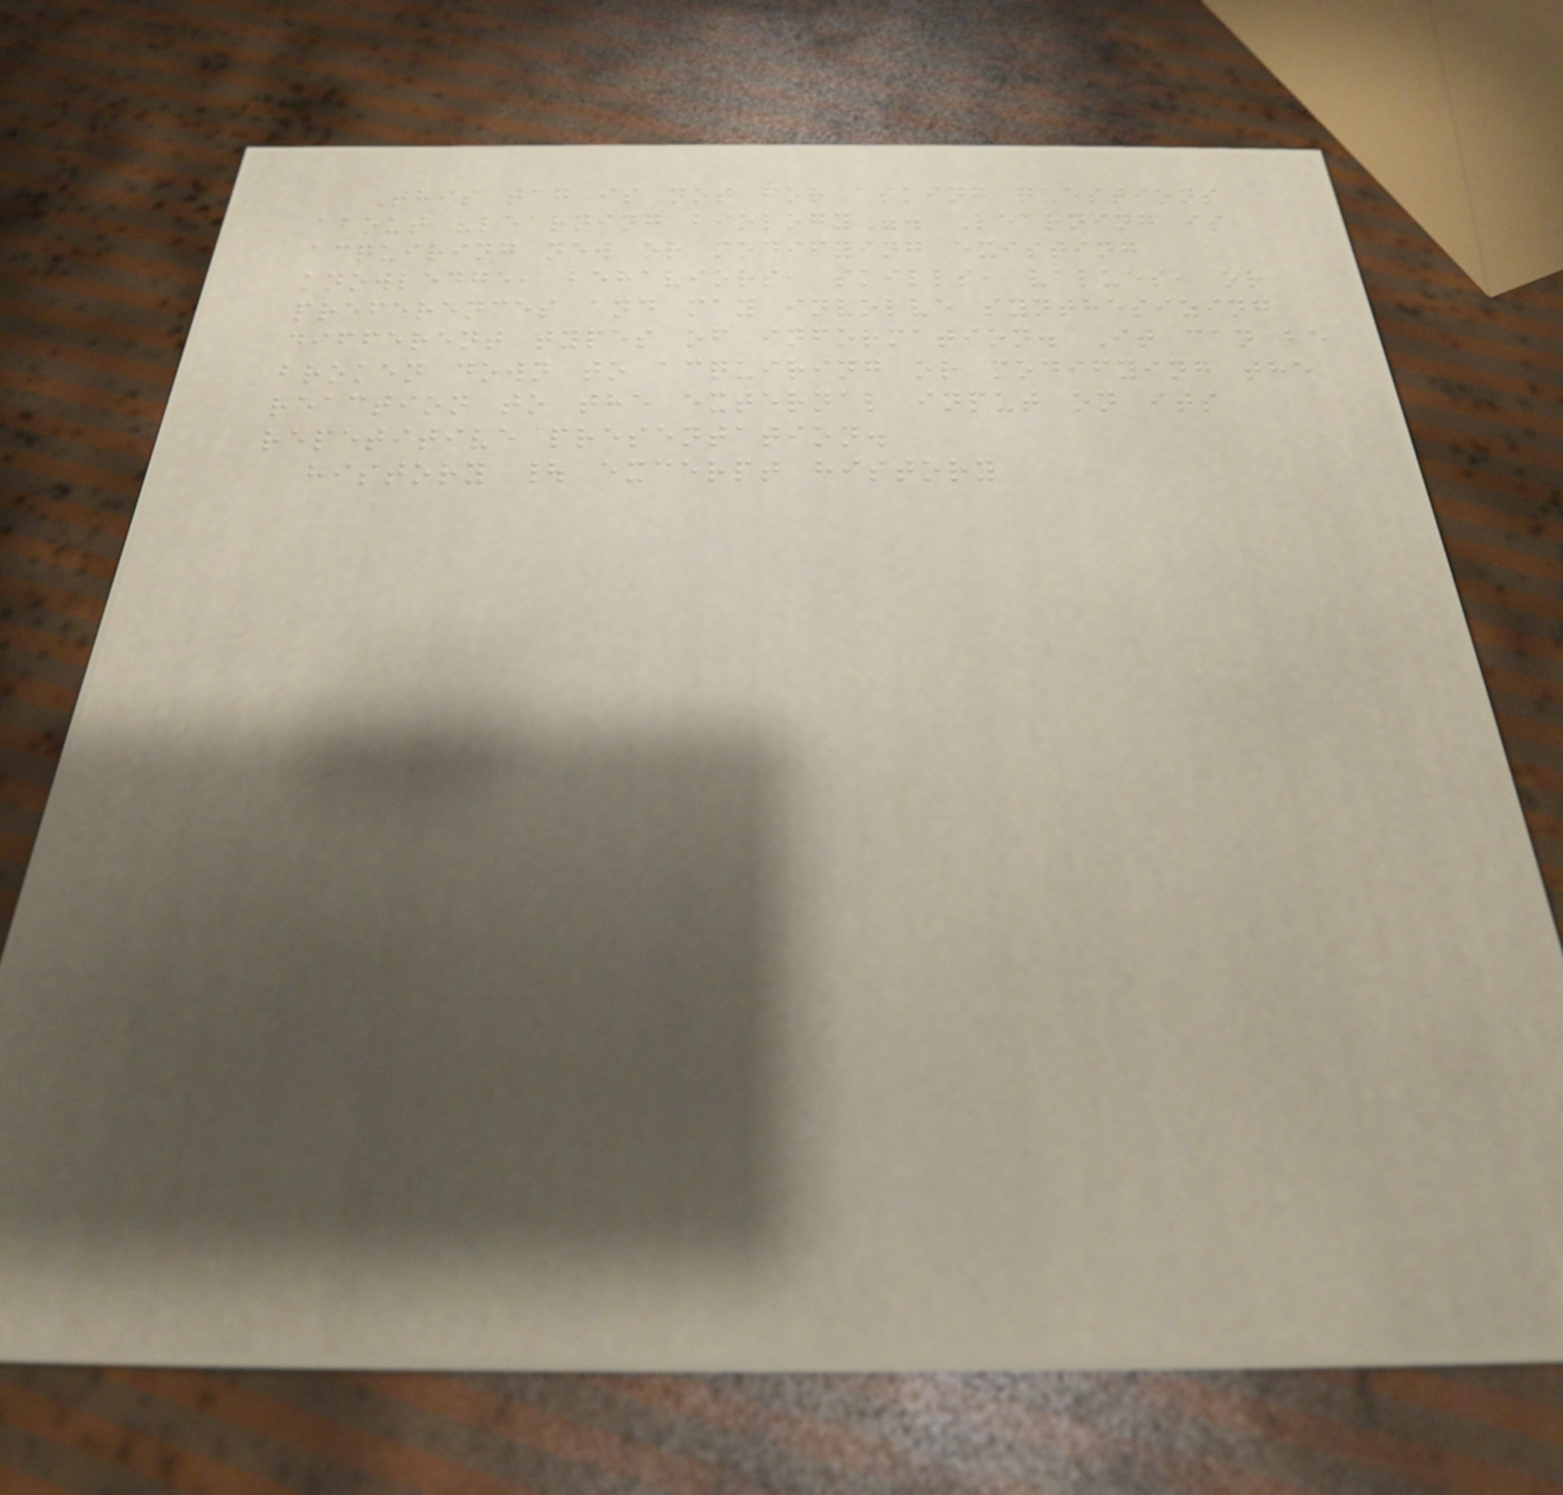This tag is not for asking questions
about "learning biology". Learning is
acquiring new or modifying existing
knowledge, behaviors, skills, values, or
preferences and may involve synthesizing
different types of information. It can be
broken down to acquiring or modifying the
reaction to the external input on its
repetitive presentation.
history | excerpt history
